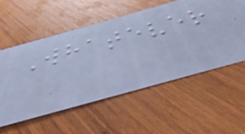Whatever
